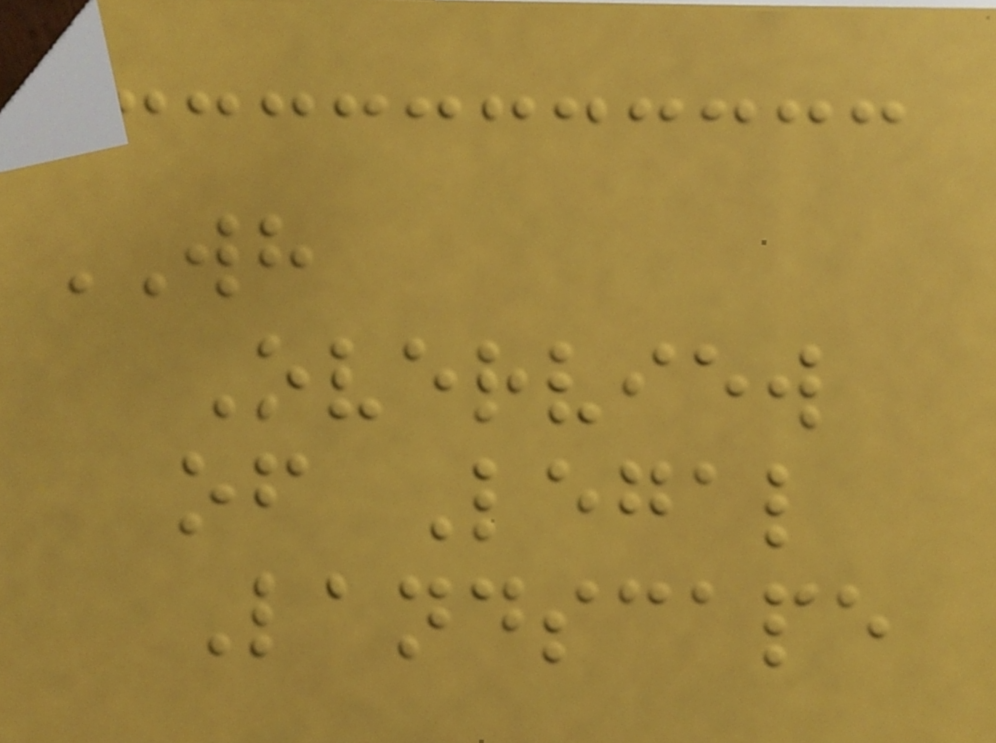WH
Overview
of Legal
Landscape
